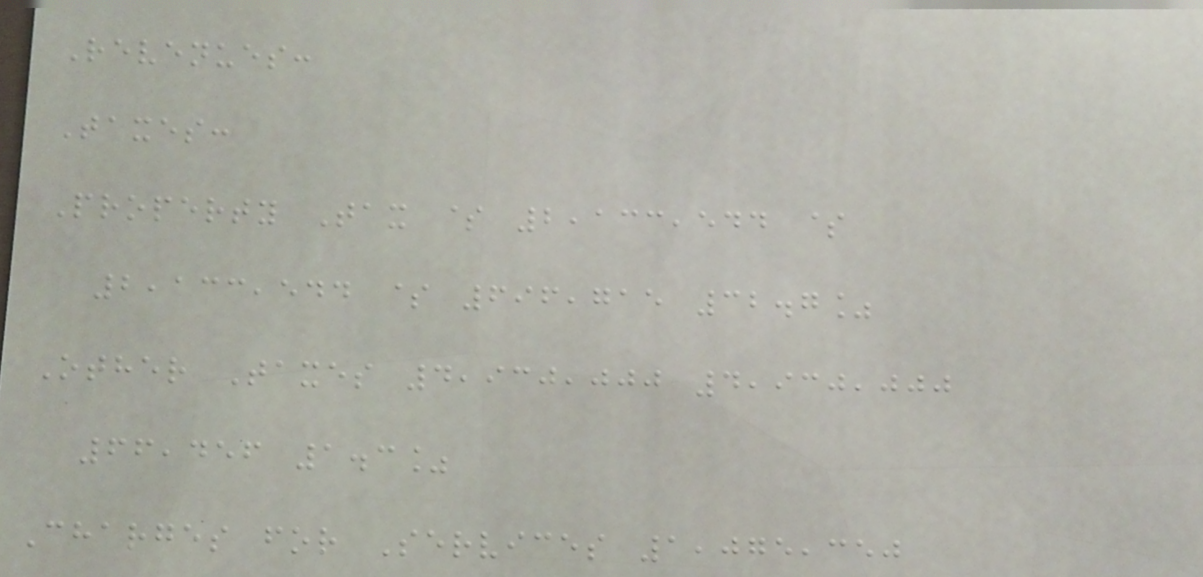Revenues:
Taxes:
Property Tax $ 2,133,544 $
2,133,544 $ 696,715 32.7%
Other Taxes 4,930,000 4,930,000
66,456 1.3%
Charges for Services 1,075,350
